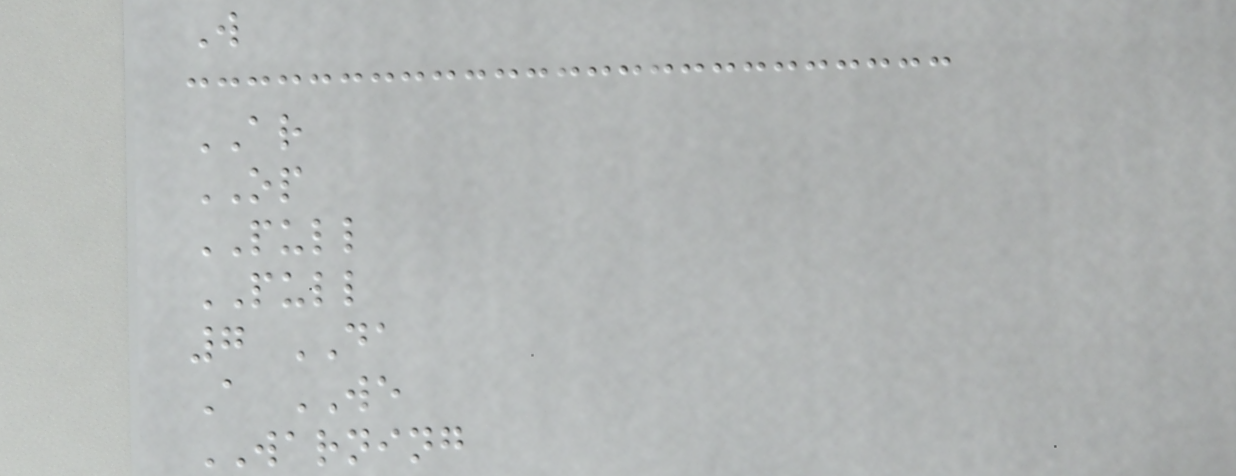W
AR
OP
PULL
PULL
7 DA
A WE
WARNING
